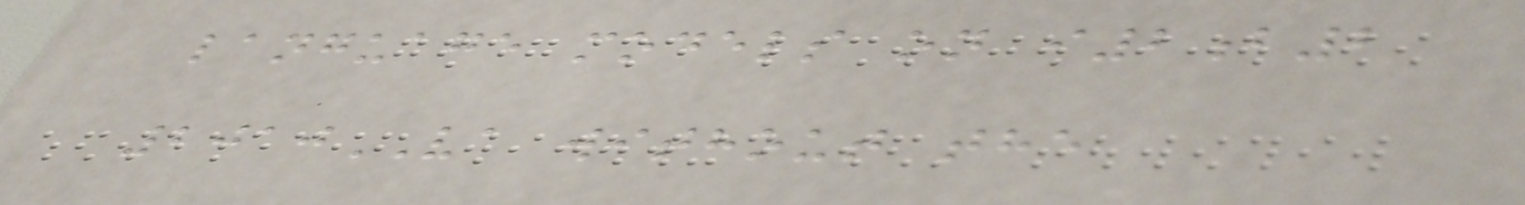language models on i2b2
2010VA without the
